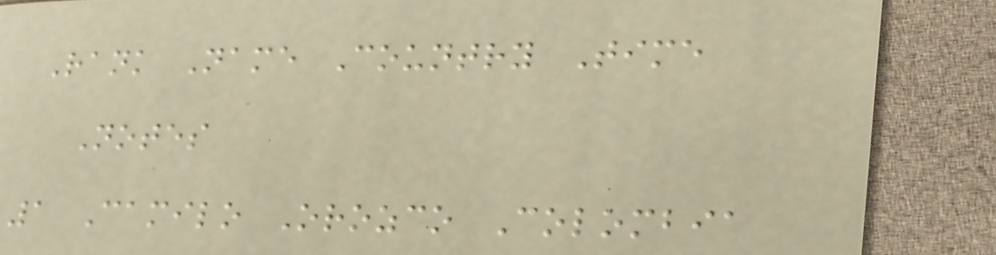Rank Name Country Time
Notes
1 Camilo Orozco Colombia
